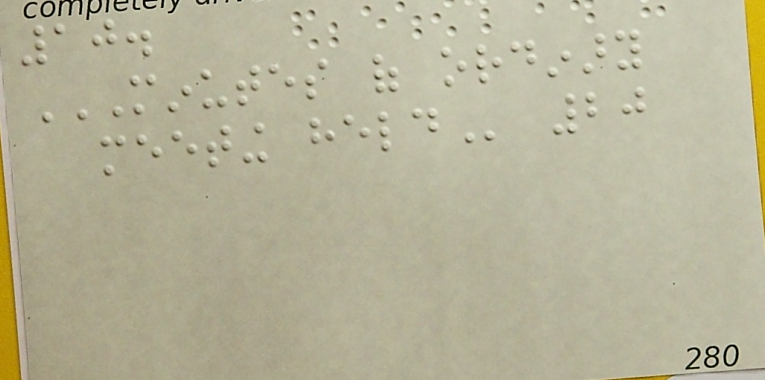10.
MINUTES OF ORDINARY
MEETING HELD 20
